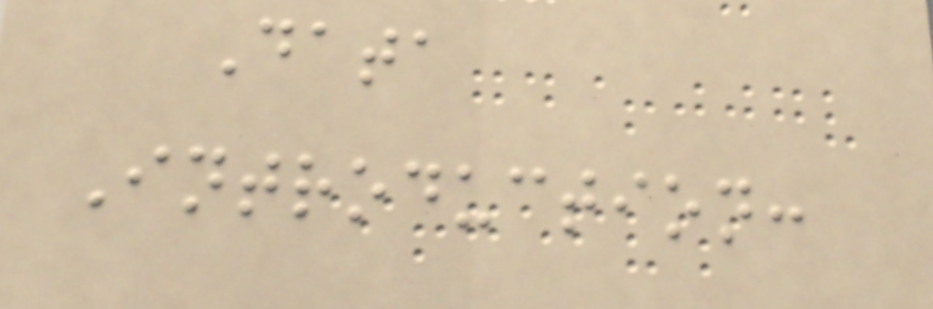Data
Introduction:
